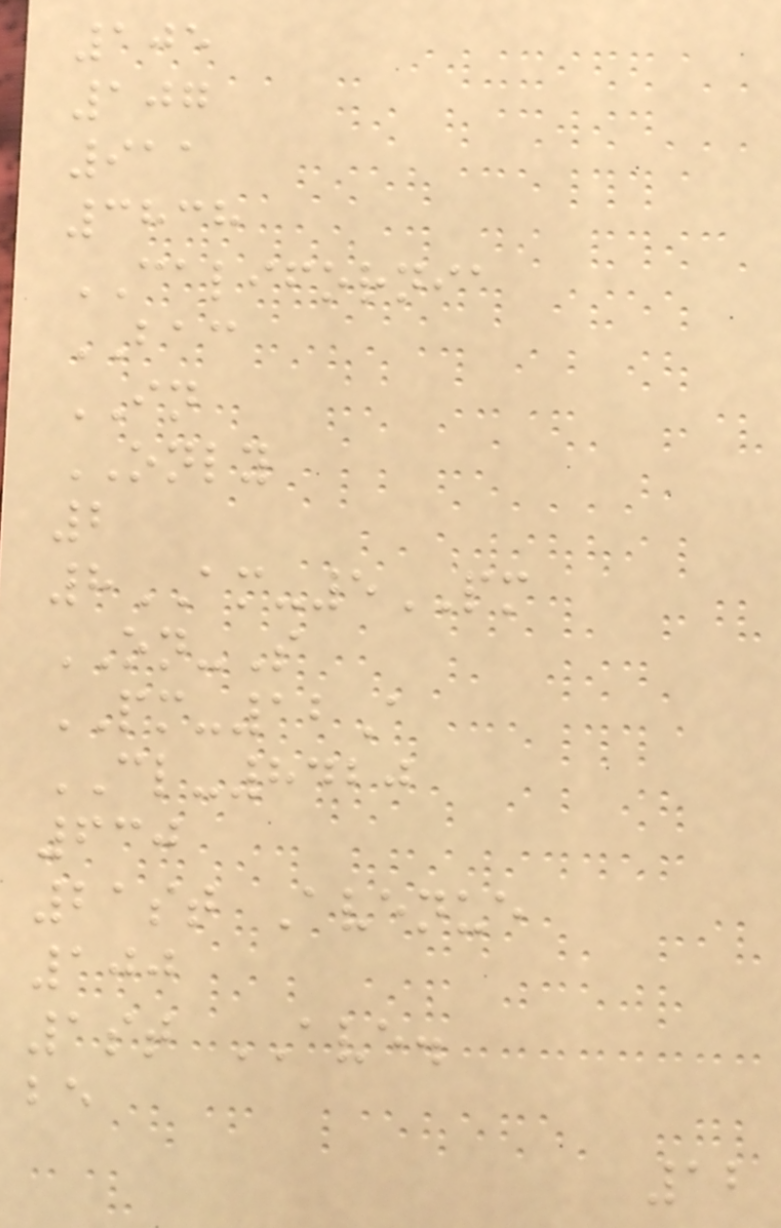105
107
911
3838
CALIFORNIA
BAC
IN
ONLY
2
8AM-5PM
ON-S
PM-12A
CL-8420
630
21st Avenue
100
1st AVE.
be
12
